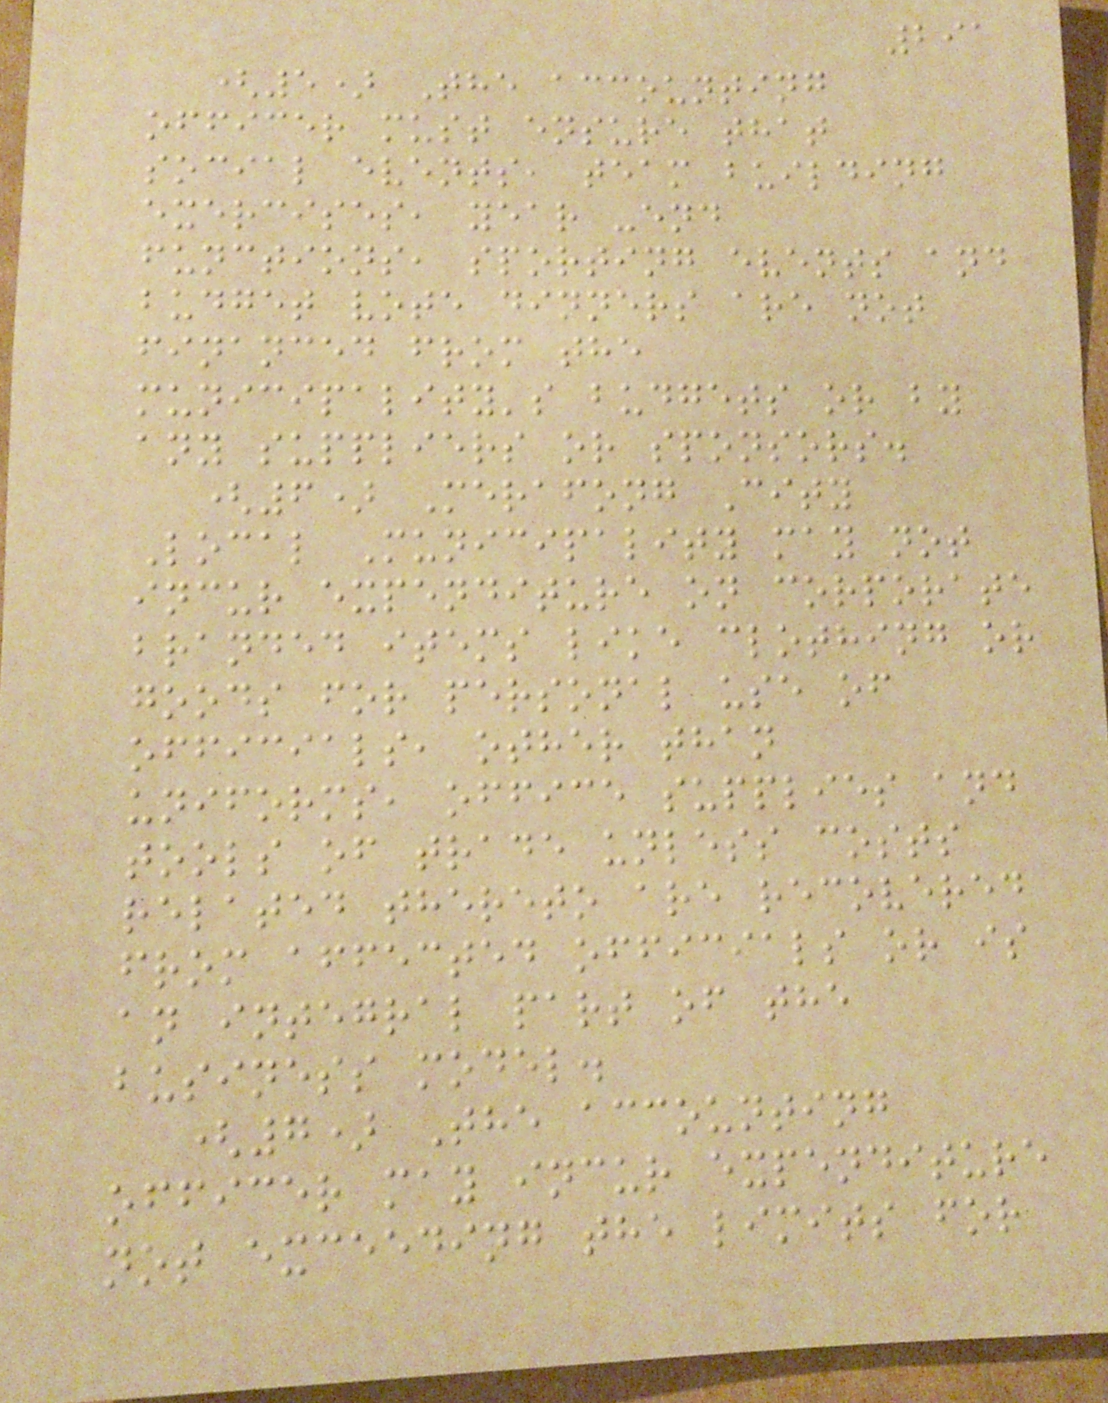291
(5) The accounting
officer must ensure that
social events, team building
exercises, year -end
functions, sporting events and
budget vote dinners are not
financed from the
municipality's budgets or by
any suppliers or sponsors.
(6) Merafong City
Local Municipality may not
incur expenditure on corporate
branded items like clothing or
goods for personal use of
officials, other than
uniforms, office supplies and
tools of trade unless costs
related thereto are recovered
from affected officials or is
an integral part of the
business model.
(7) The accounting
officer may incur expenditure
not exceeding the limits for
